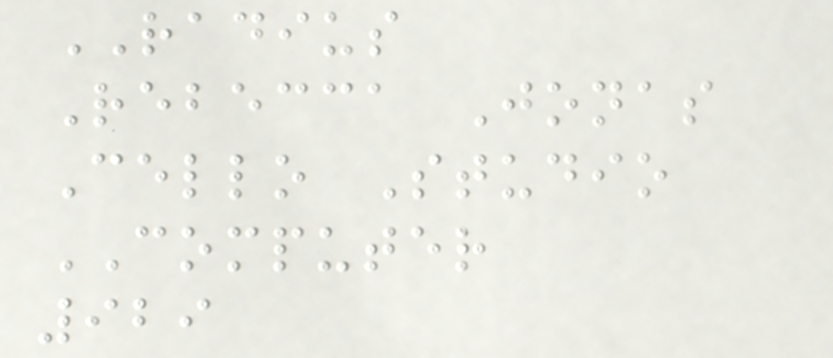RADIUS
Rebecca Jonas
Cello Studio
COMPUTER
929
